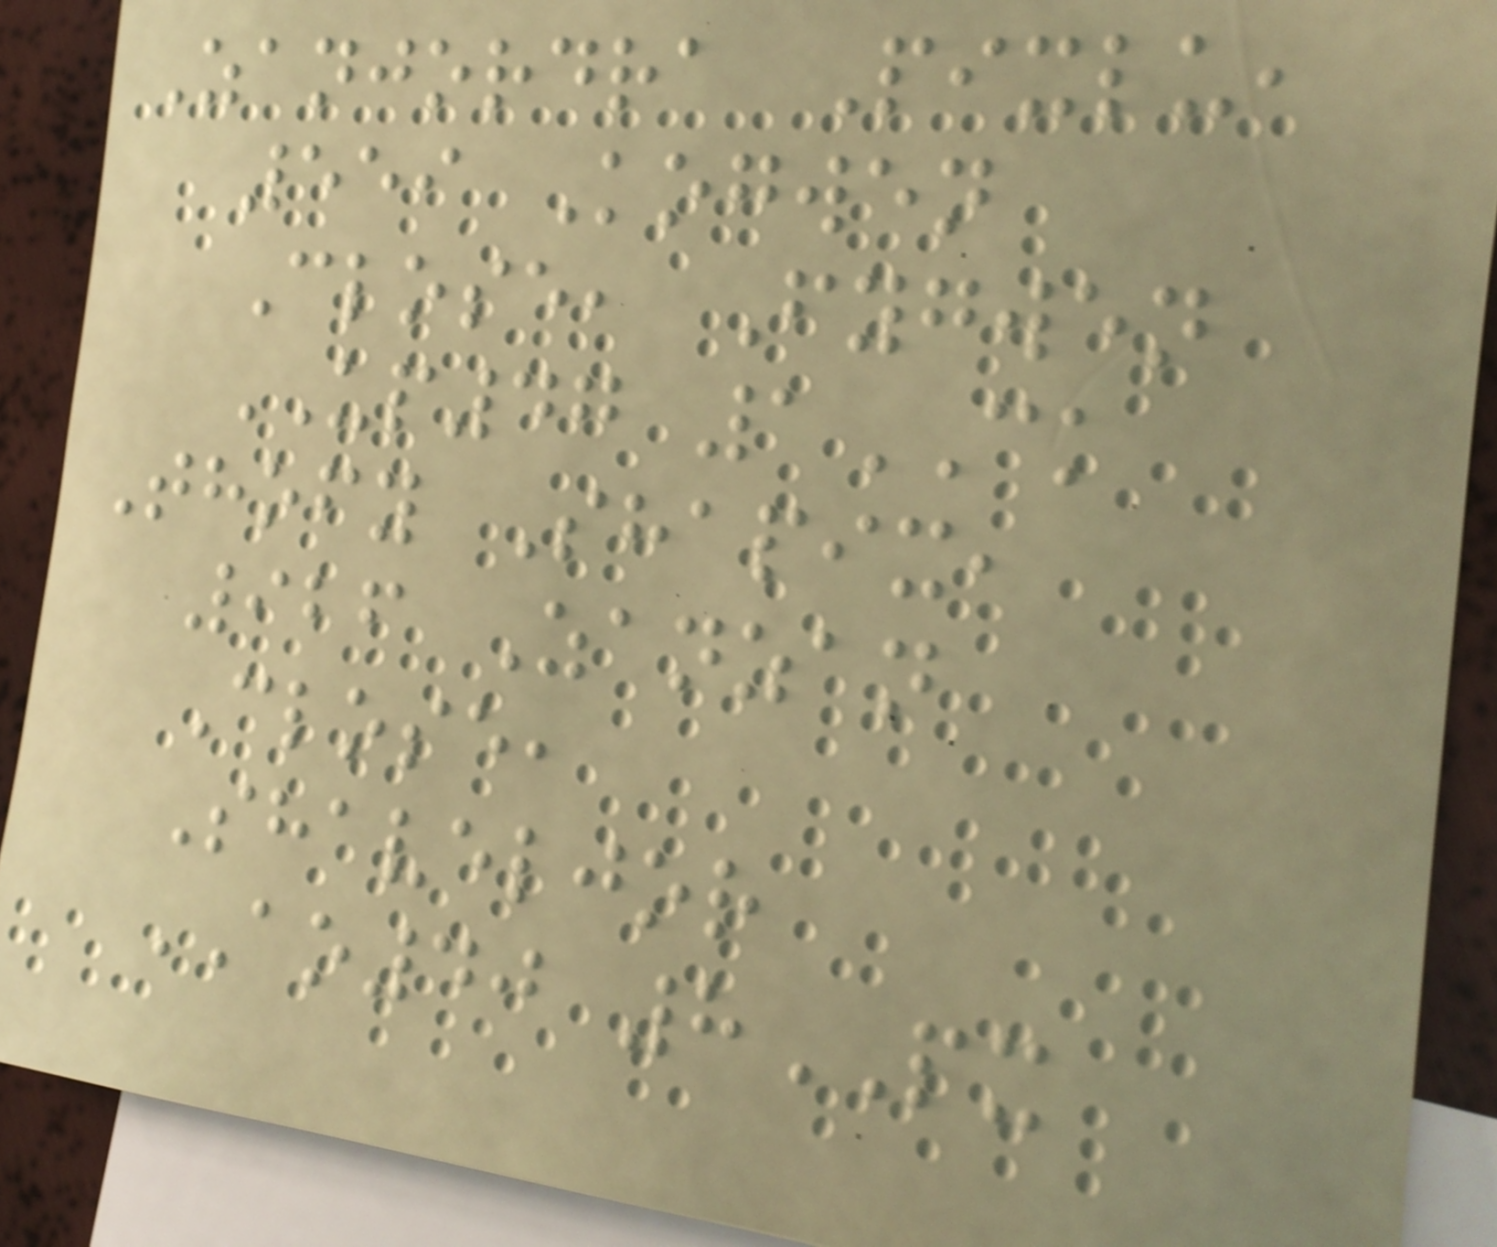Zanjordra Pixlu,
559 Kogwen
Close, Fygwen
UP47 1CK
Thofy Shapix,
926 Zanzan
Close,
Shaveljor
AO40 8PX
